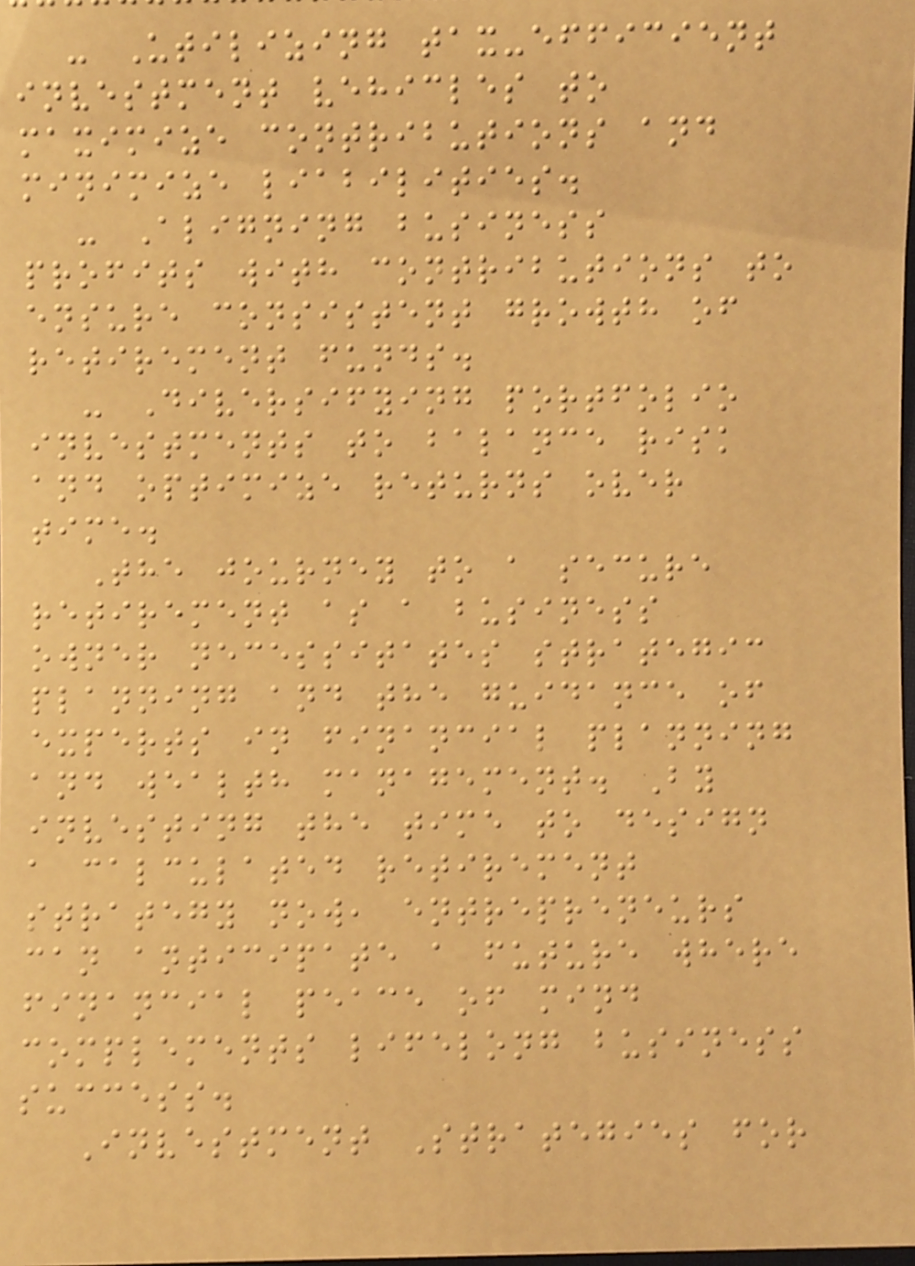- Utilizing tax-efficient
investment vehicles to
maximize contributions and
minimize liabilities.
- Aligning business
profits with contributions to
ensure consistent growth of
retirement funds.
- Diversifying portfolio
investments to balance risk
and optimize returns over
time.
The journey to a secure
retirement as a business
owner necessitates strategic
planning and the guidance of
experts in financial planning
and wealth management. By
investing the time to design
a calculated retirement
strategy now, entrepreneurs
can anticipate a future where
financial peace of mind
complements lifelong business
success.
Investment Strategies for
